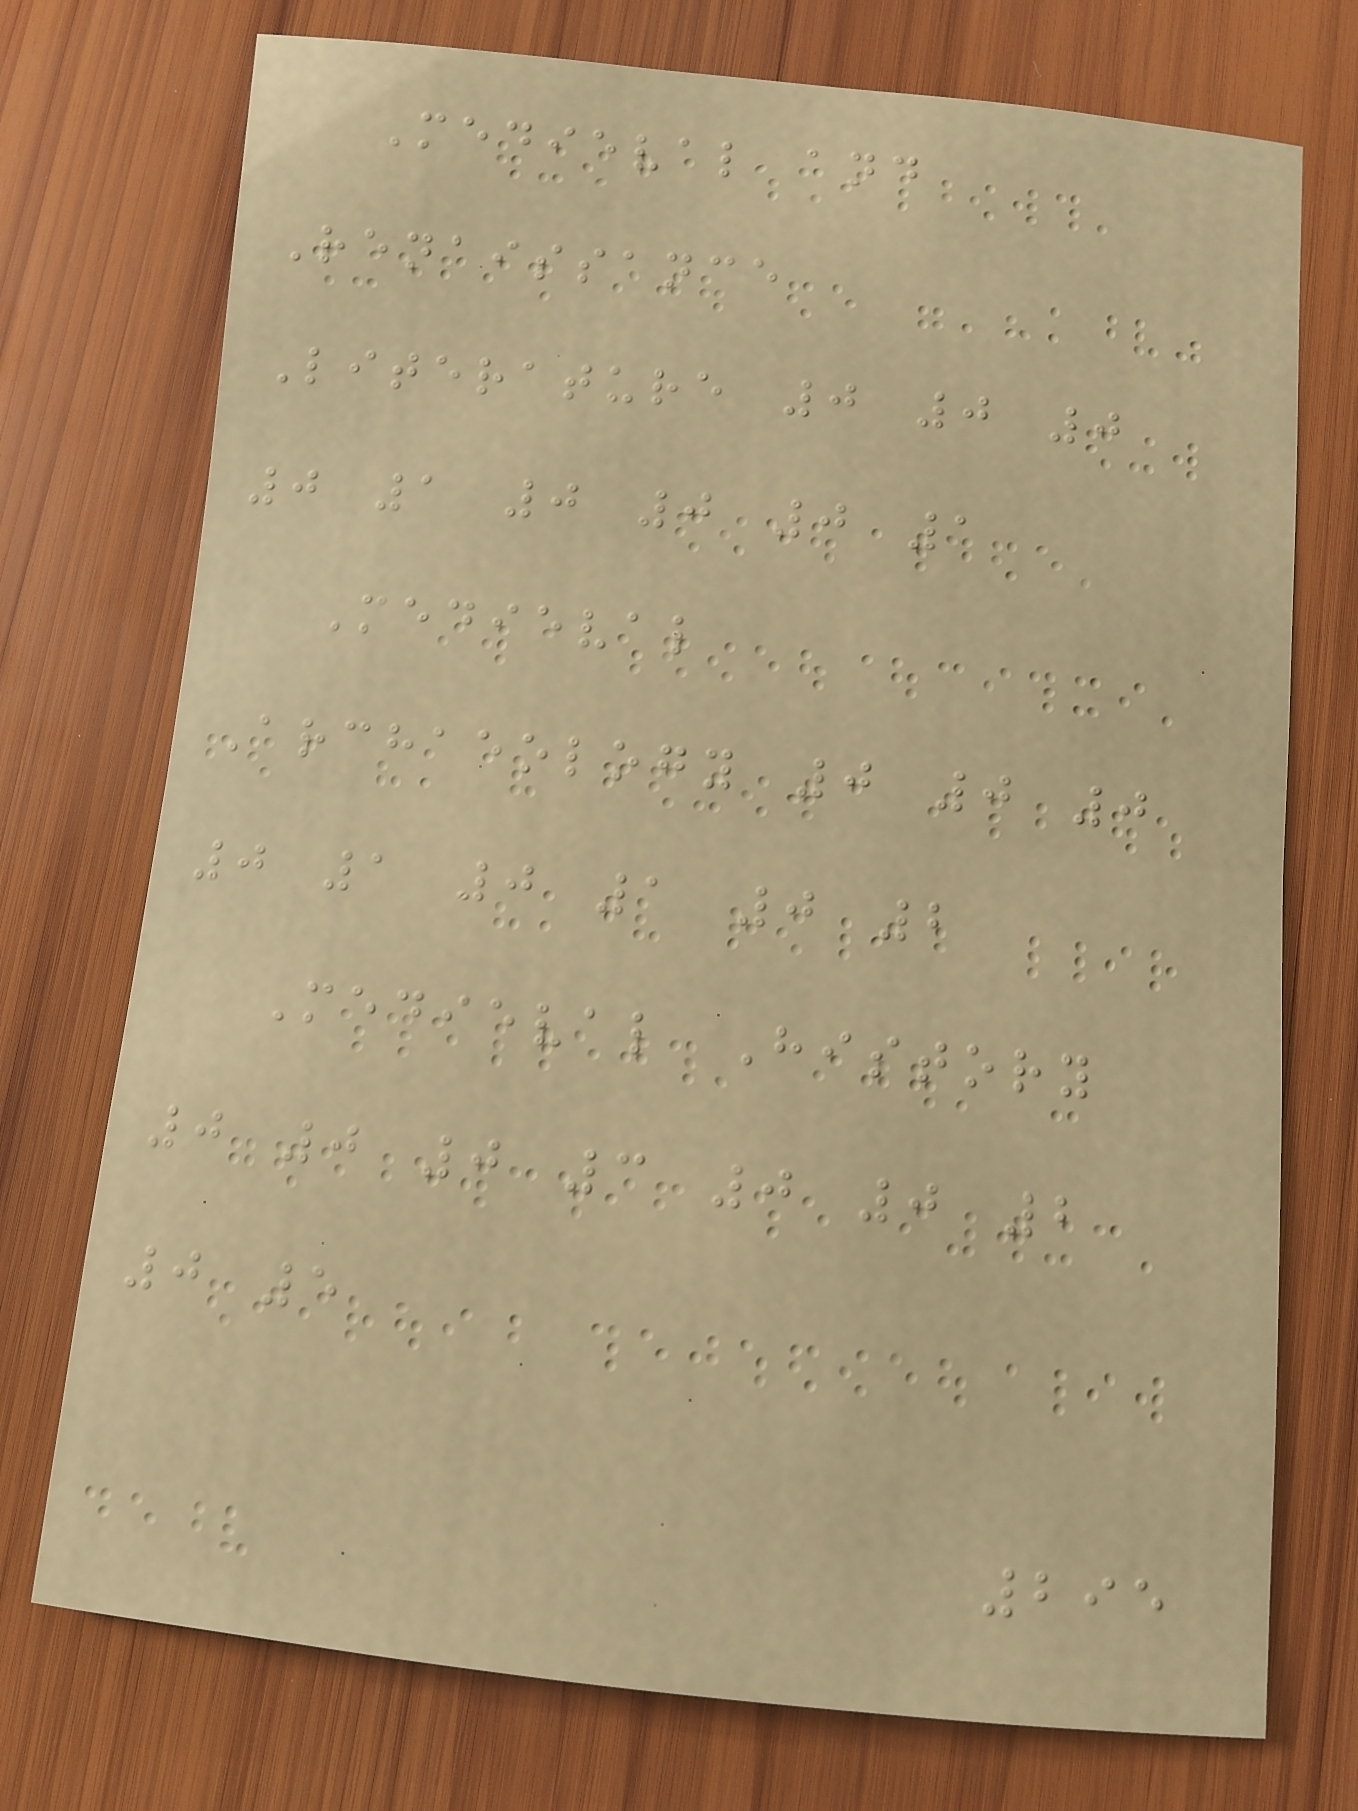Medieval and
Renaissance
Literature 0 0 0
0 1 0 0 0 1
Medieval
Archaeology 0 0 0
0 1 0 1 0 2
Medieval History
0 0 0 3 0 0 2
0 5
295
